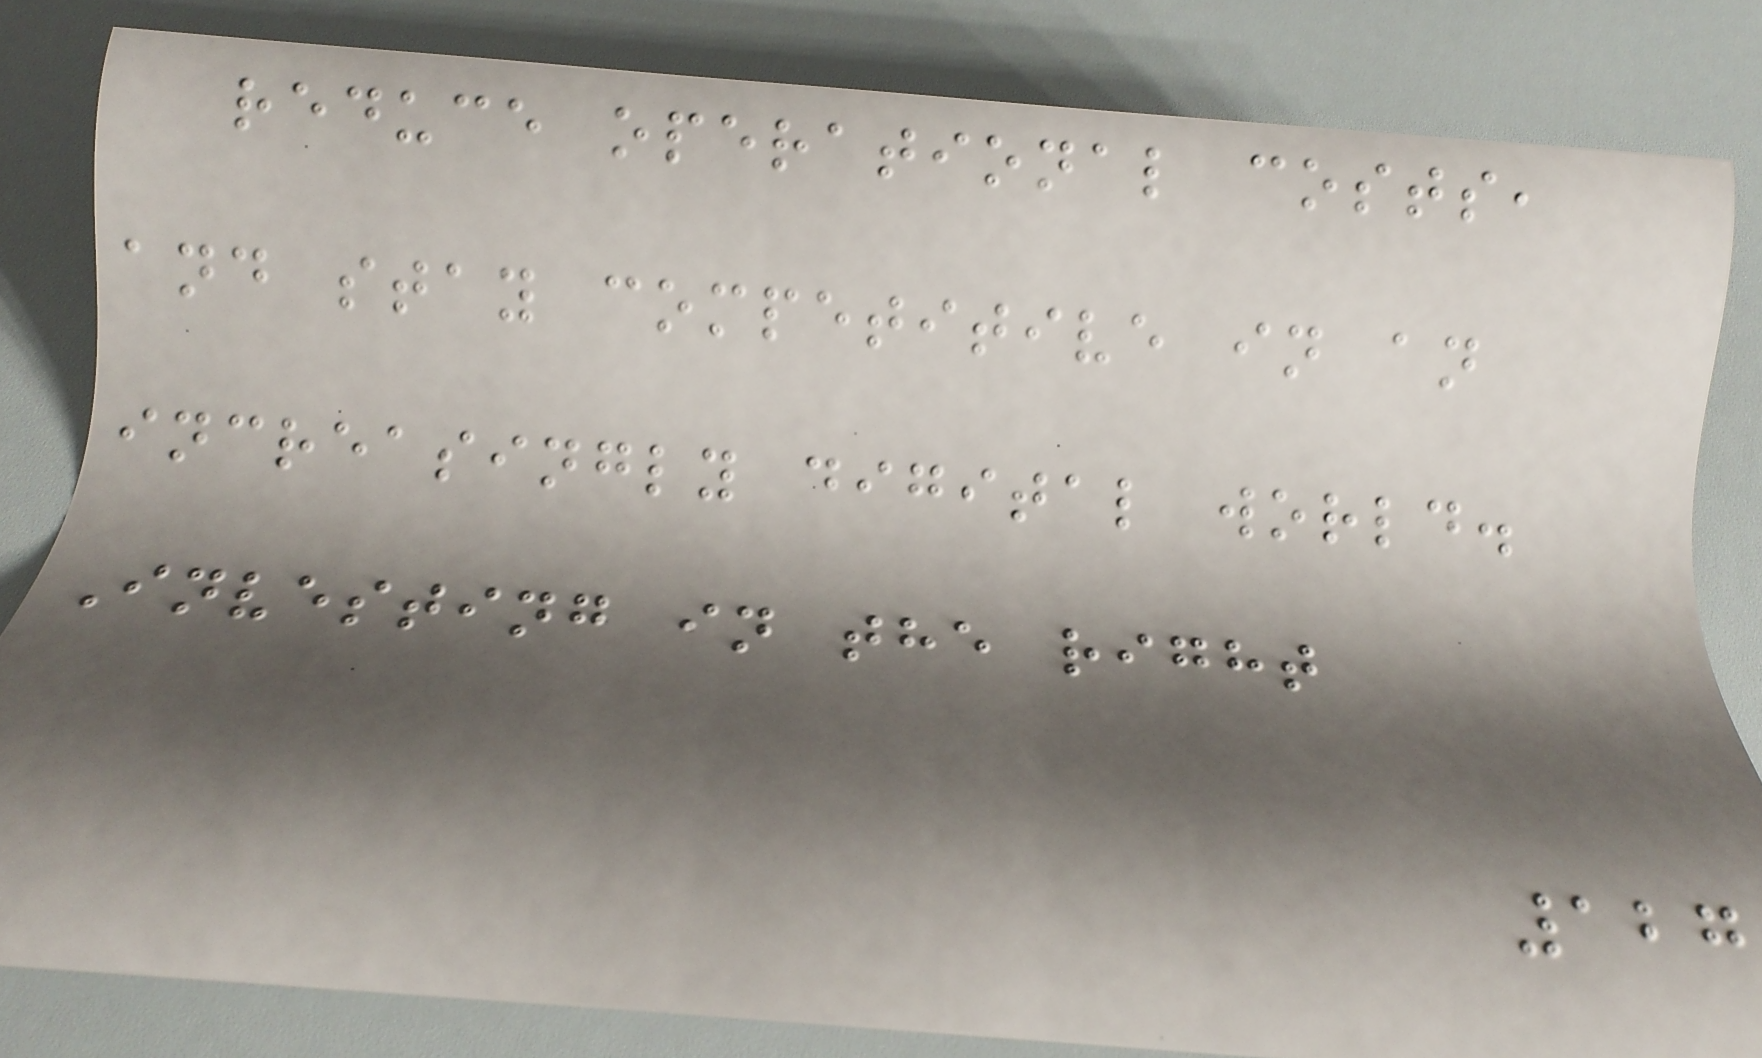reduce operational costs,
and stay competitive in an
increasingly digital world.
Investing in the right
127
